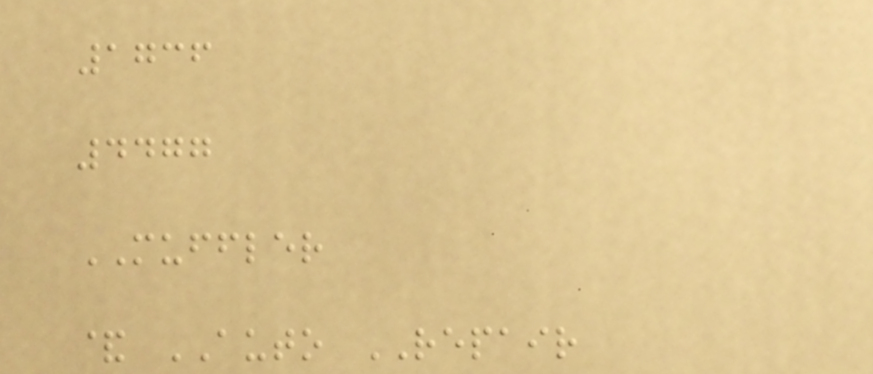1736
4477
MUFFLER
& AUTO REPAIR
